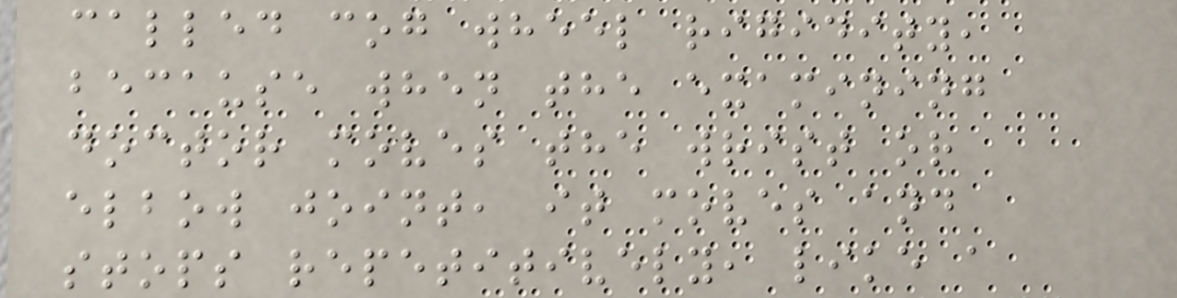called cog wheel rigidity,
because when the examining
doctor moves the wrist or
elbow joint, it moves and
stops repetitively, like a
